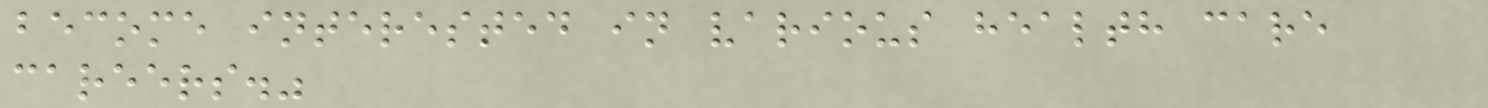become interested in various health care
careers."
